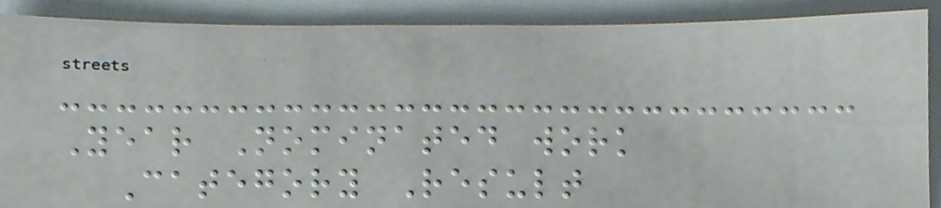Year Nominated work
Category Result
